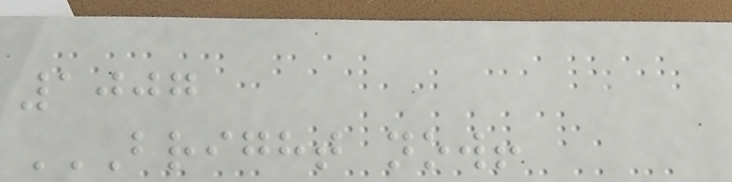1007
BRIGHT NOW!
